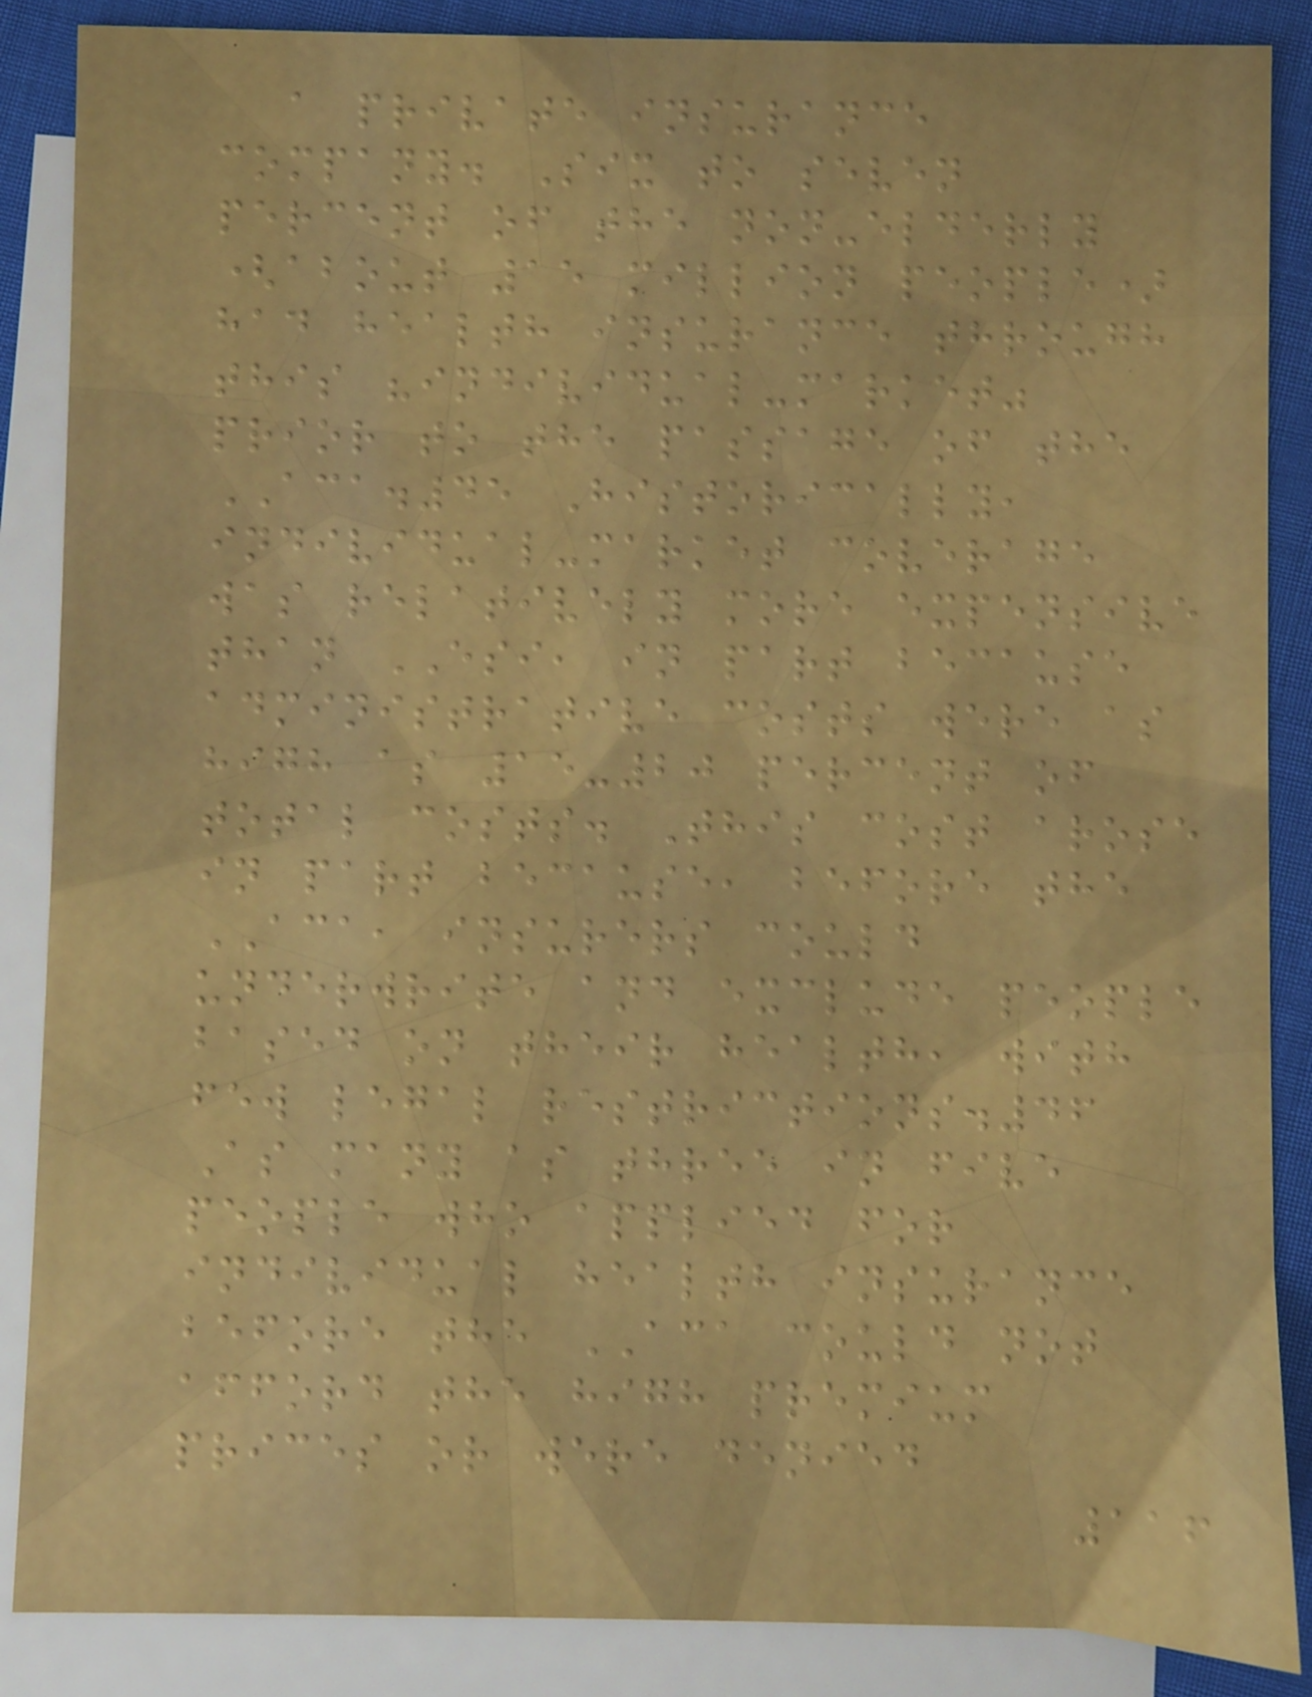a private insurance
company. Six to seven
percent of the non-elderly
(about 15 million people)
had health insurance through
this "individual-market"
prior to the passage of the
ACA.45 Historically,
individual-market coverage
was relatively more expensive
than ESI, in part because
administrative costs were as
high as 15-20 percent of
total costs. This cost arose
in part because, before the
ACA, insurers could
underwrite and exclude people
based on their health, with
few legal restrictions.46
As many as three in five
people who applied for
individual health insurance
before the ACA could not
afford the high premium
prices or were denied
116
